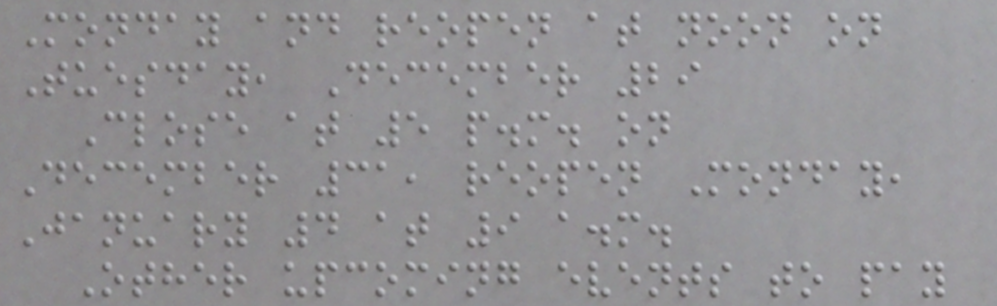Monday and reopen at noon on
Tuesday, December 29
Close at 5 p.m. on
December 31, reopen Monday,
January 4 at 9 a.m.
Other upcoming events to pay
